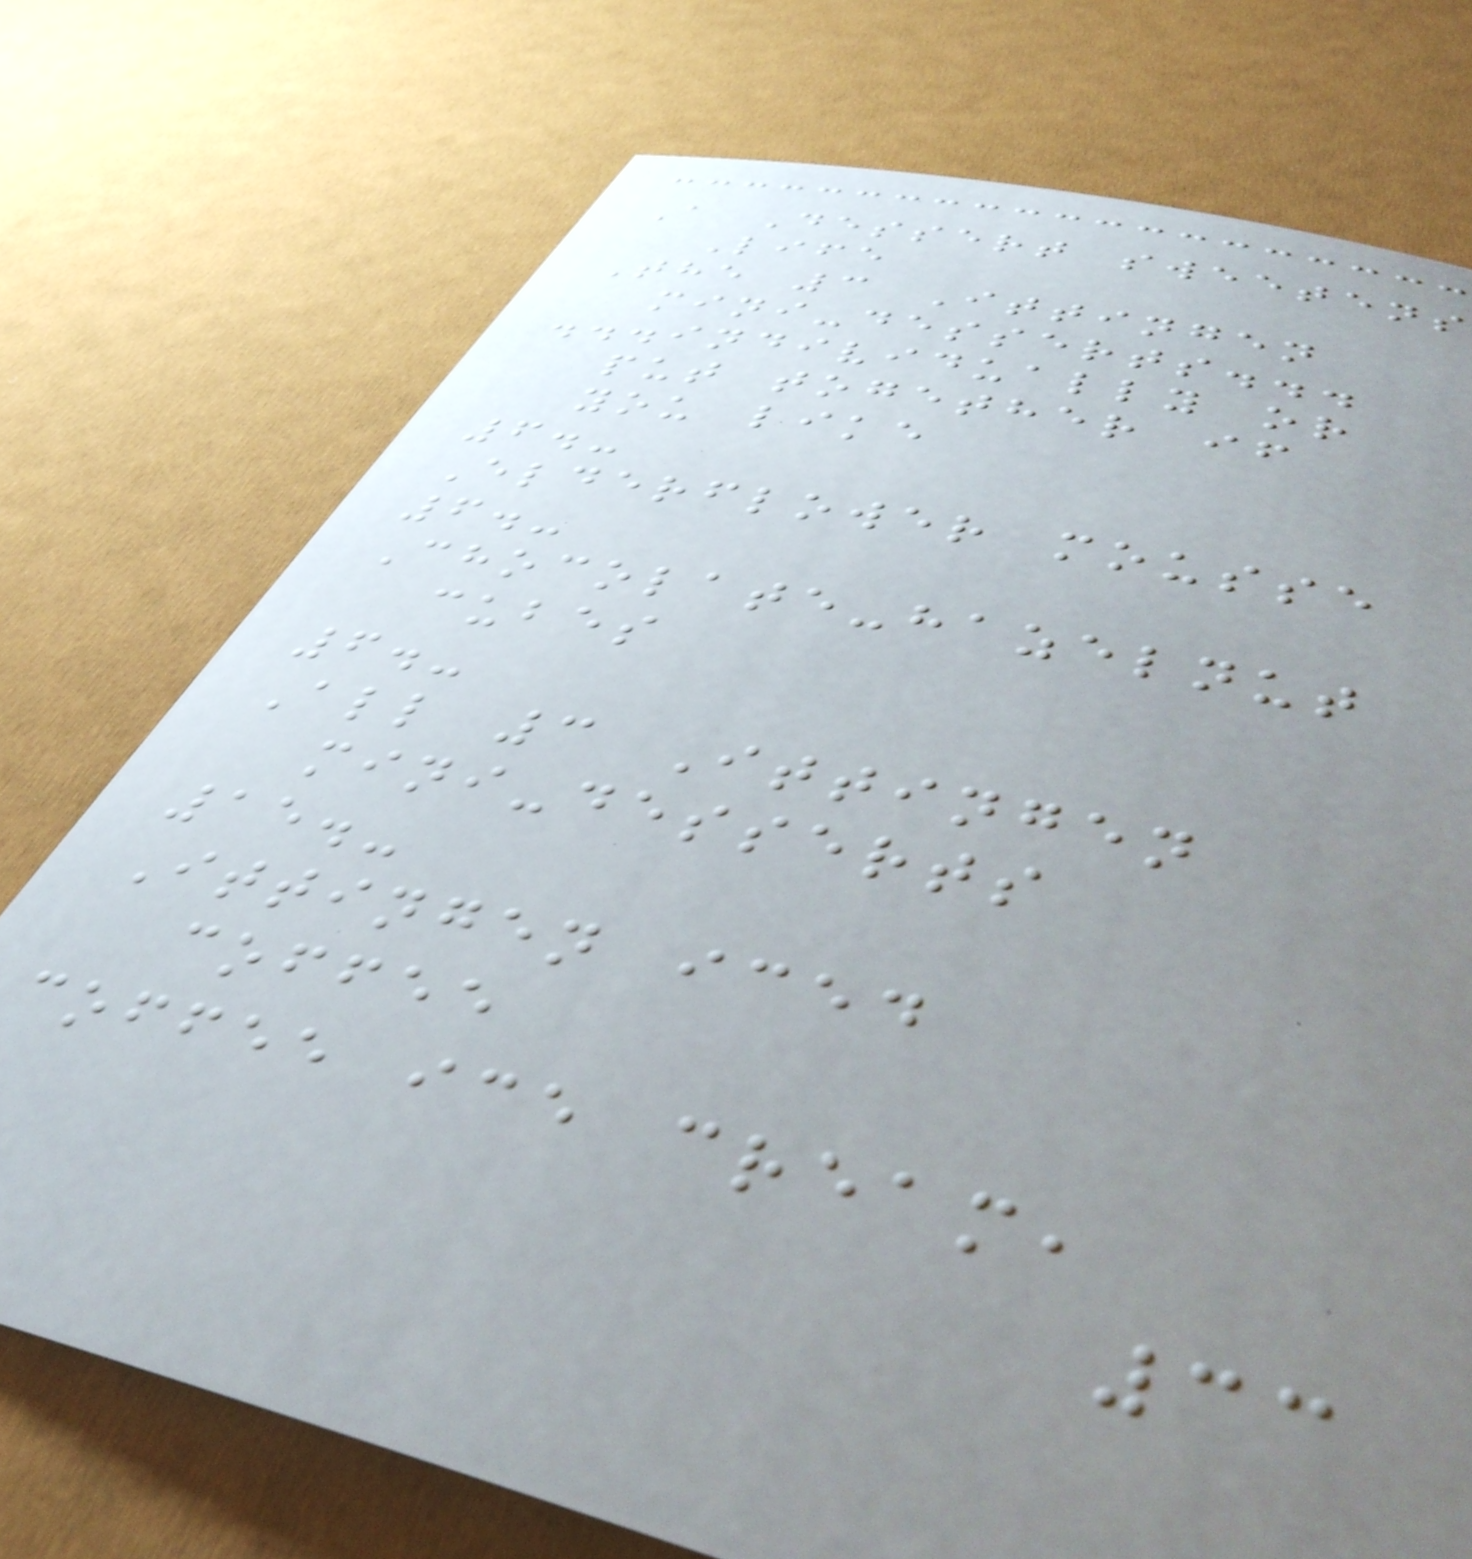A Dessert sweetens
Life
The 3 Ittingen
mini-desserts...
...individually or
put together if
you like
6.-
Elderflower mousse
6.-
Chocolate-hazelnut
cubes
6.-
All 3 Ittingen
mini-desserts
15.-
Ittingen iced
coffee
coffee ice cream,
33
